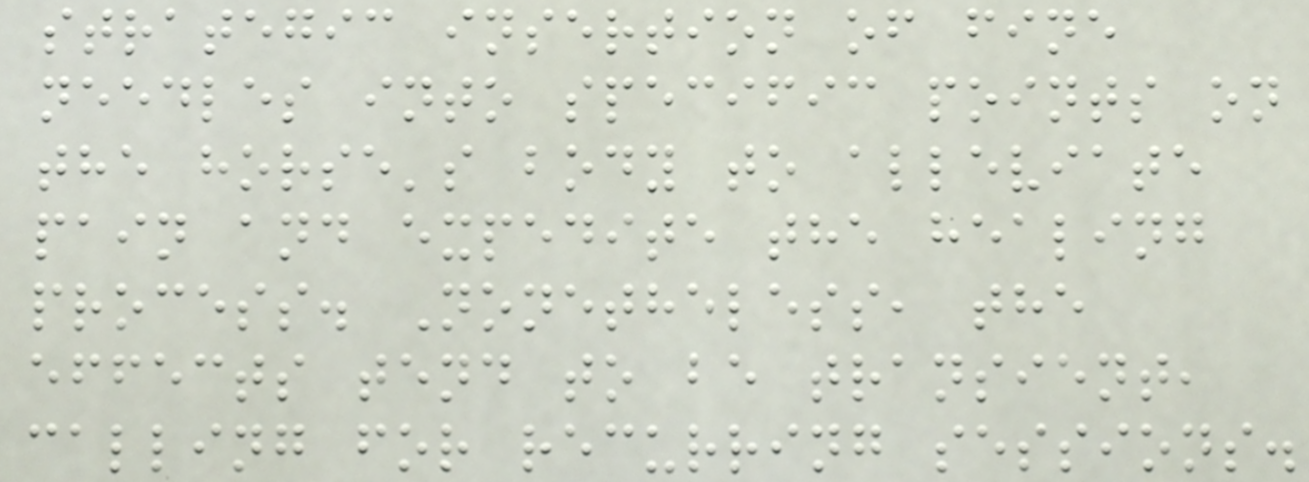strategic insertion of fine
needles into specific points on
the horse's body to alleviate
pain and expedite the healing
process. Nonetheless, the
effects tend to be transient,
calling for recurring sessions.
